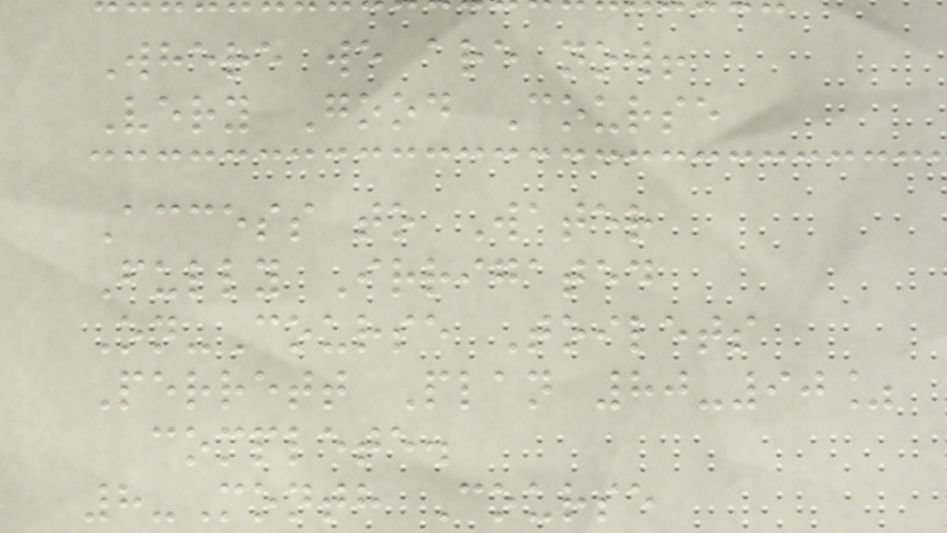Where we are now!
Very Good Course
Access to Water
Fully Irrigated
On-Course Toilets
Perrett Plan 80-90%
complete.
8-Month Course
